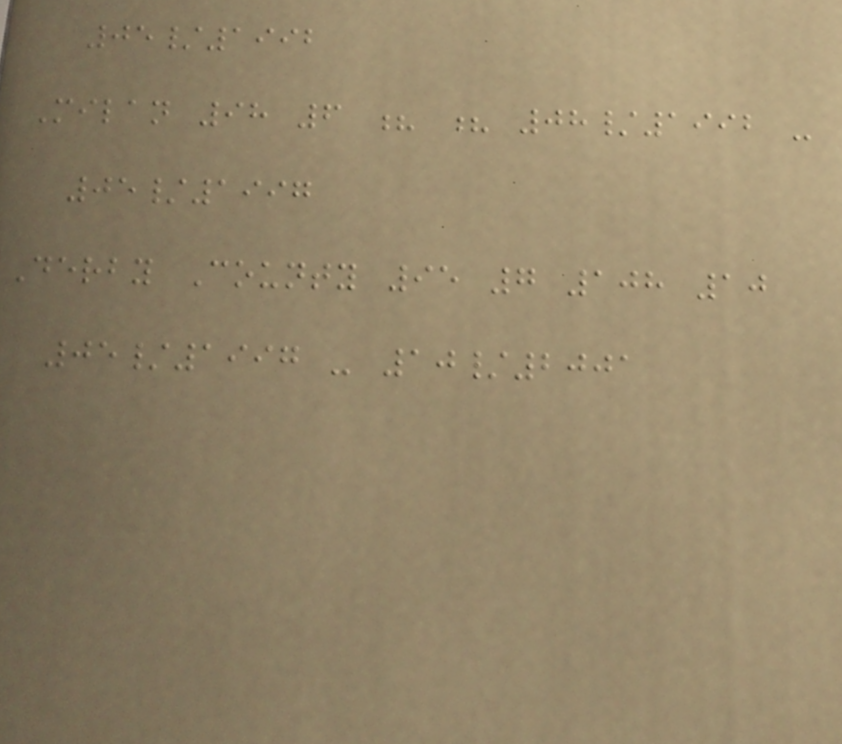05/1992
Milan 98 6 ? ? 08/1992 -
05/1997
Derby County 95 7 108 10
05/1997 - 10/2001
